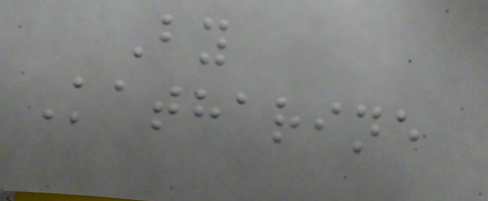By
Katharine
